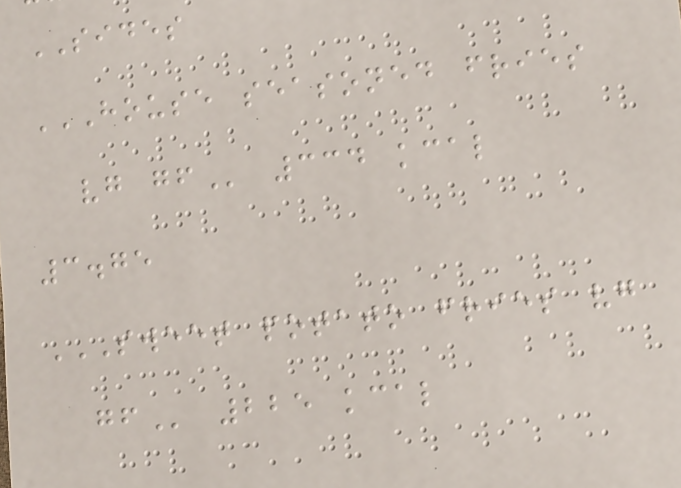SIDES
HOUSE SEASONED FRIES
VG GF 334 kcal
3.75
SWEET POTATO FRIES VG
GF 225 kcal
